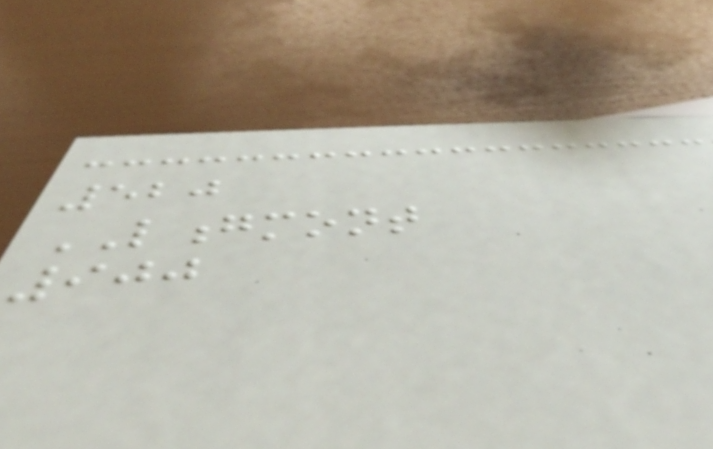520
LONGMONT
900
